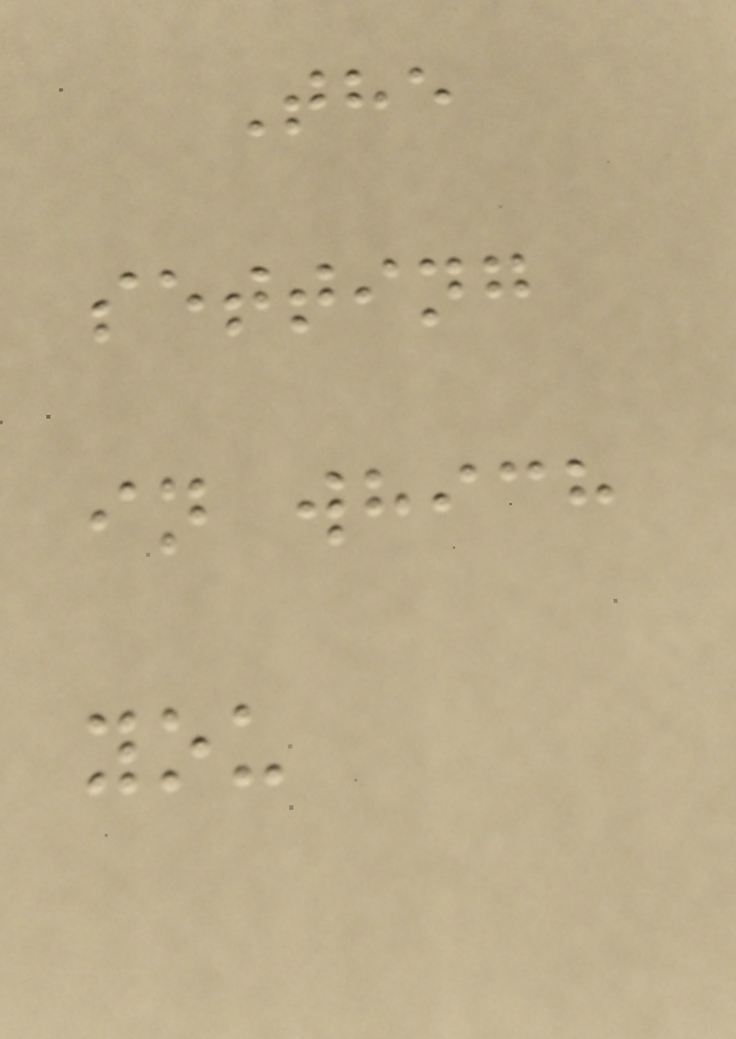The
setting
in which
you
